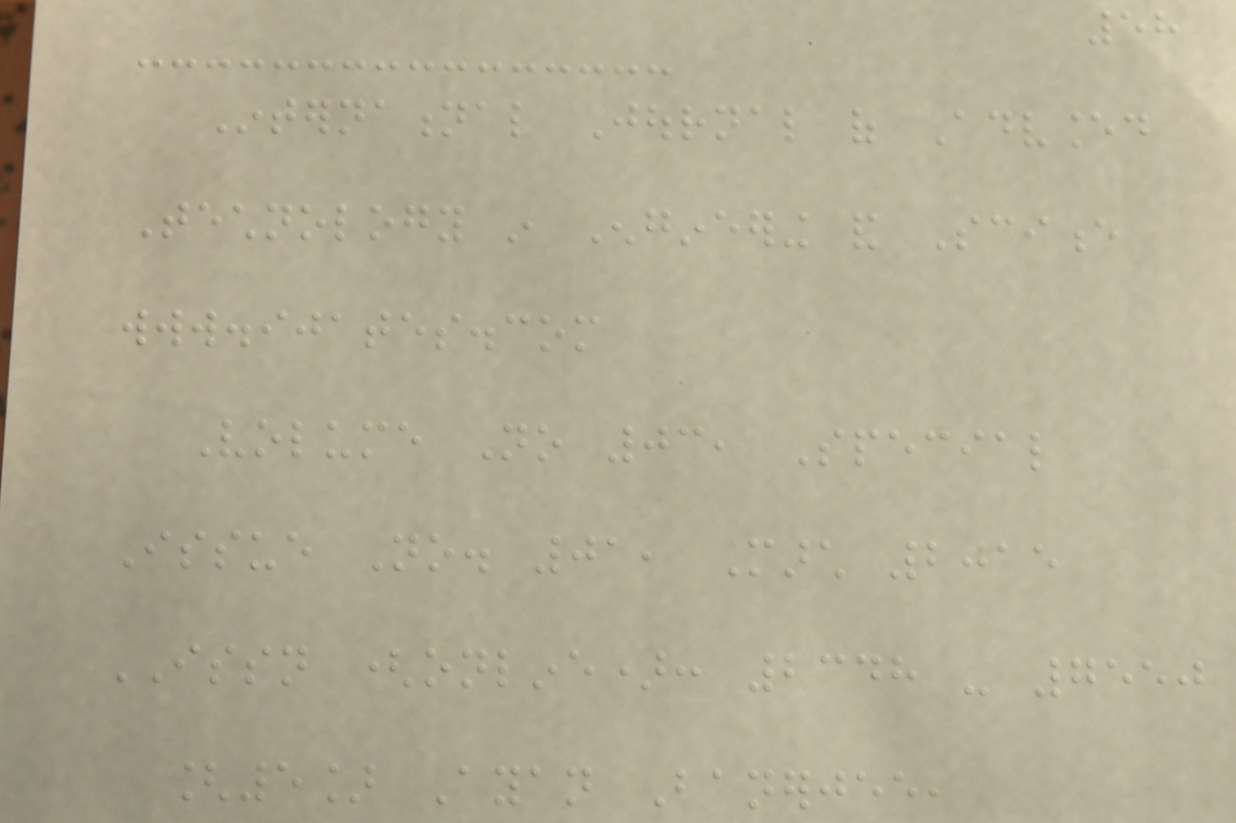58
International Journal of Advanced
Technology in Engineering and Science
www.ijates.com
Volume No 03, Special
Issue No. 01, March 2015
ISSN (online): 2348 - 7550
[5] Ayan Banerjee,
